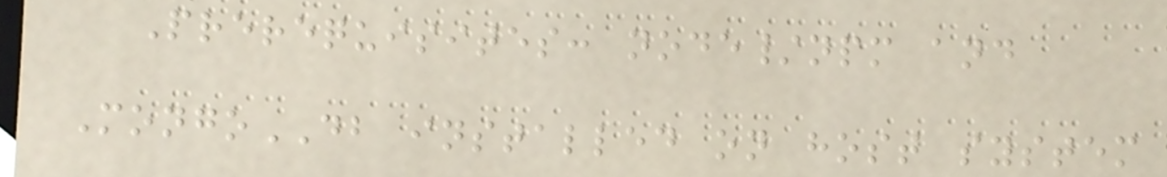Prerequisites: node/npm and
MongoDB installed on host system
